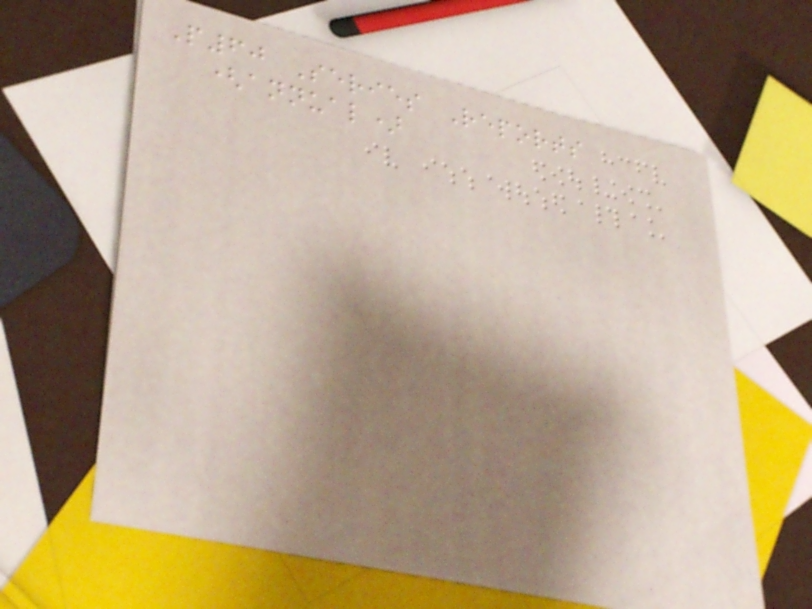P60 Series Reports
(annual)
